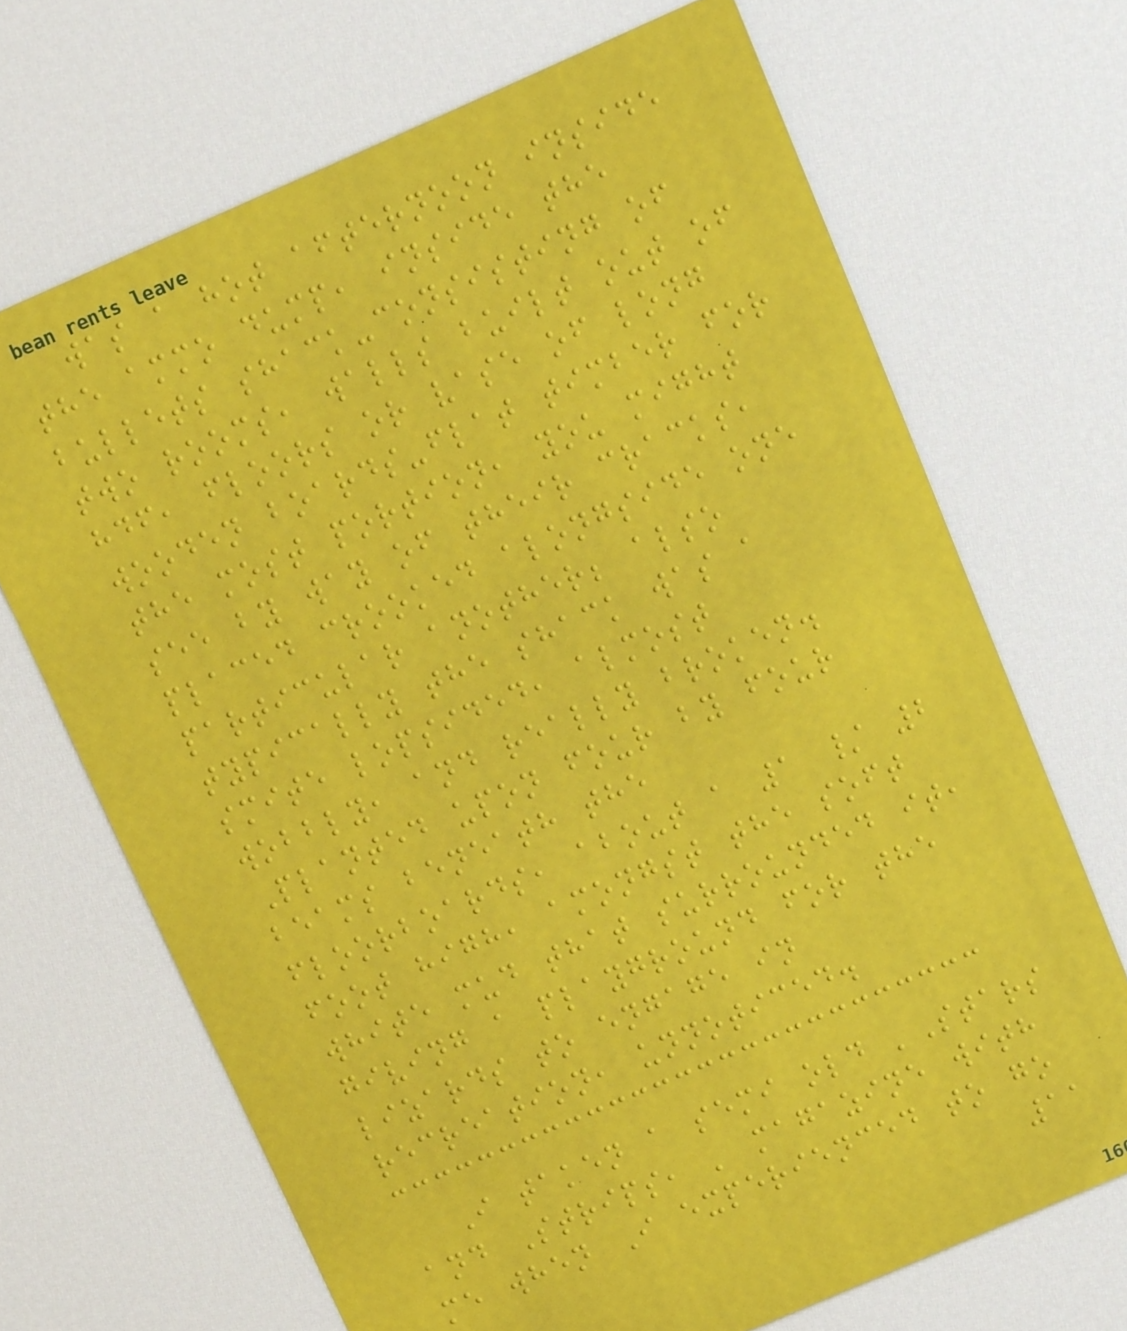was a hot afternoon inside
the ammo dump, inside the
bullets shack-consisting of
two rooms, walls built out of
hdf, floors or vase of long
wooden boards-flat timber for
the most portion, you might
see by way of their cracks,
placed crooked alongside one
particular another; also
typically the shack was a
smite lopsided, almost
wobbly, and really broken.
Planted upon four by four
beams beneath the
floorboards, about a 1 / 2
foot high, amongst the soft
white mud that surrounded it,
giving a playground for the
lizards to engage in
recreation, unnoticed.
I taken a semi old 'Stars
and Strips, ' magazine with
me when I experienced to go
11
